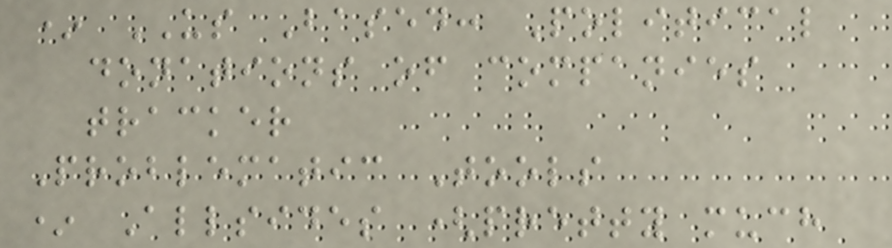* US Based: Political
donations of companies
tracker
Problematic Tools
* Allsides (pretty much
